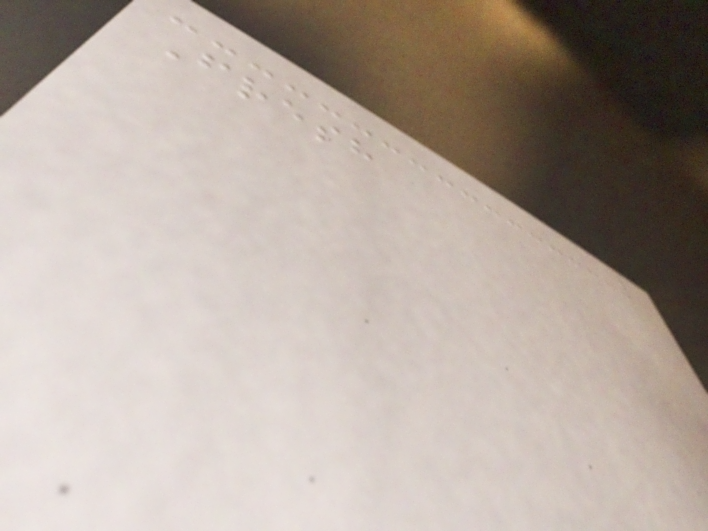Fresh
